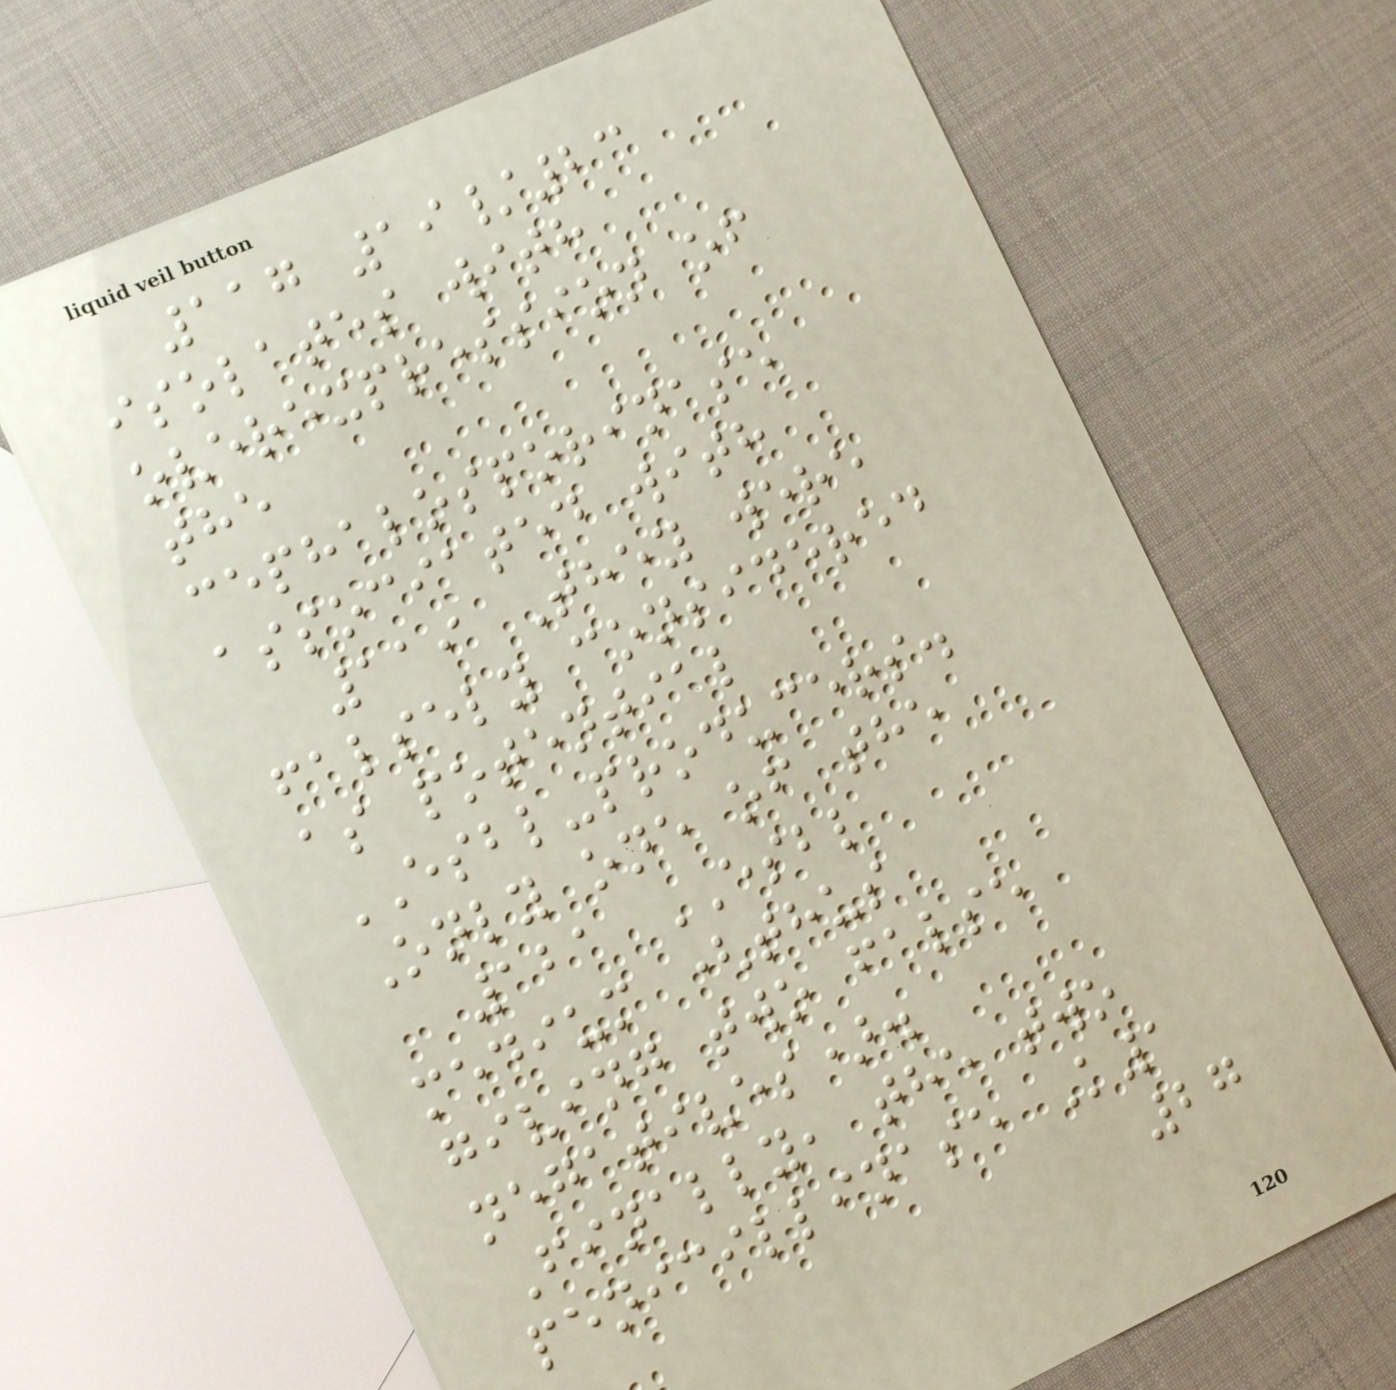117 19/23
isolates with
overexpression of
the
cephalosporinase
associated with
119 They were
falsely considered
as potential
ESBL-producers.
Only one of the
121 ESBL
medium (thus
giving two false
negatives).
Finally, the two
penicillinase K1
27
